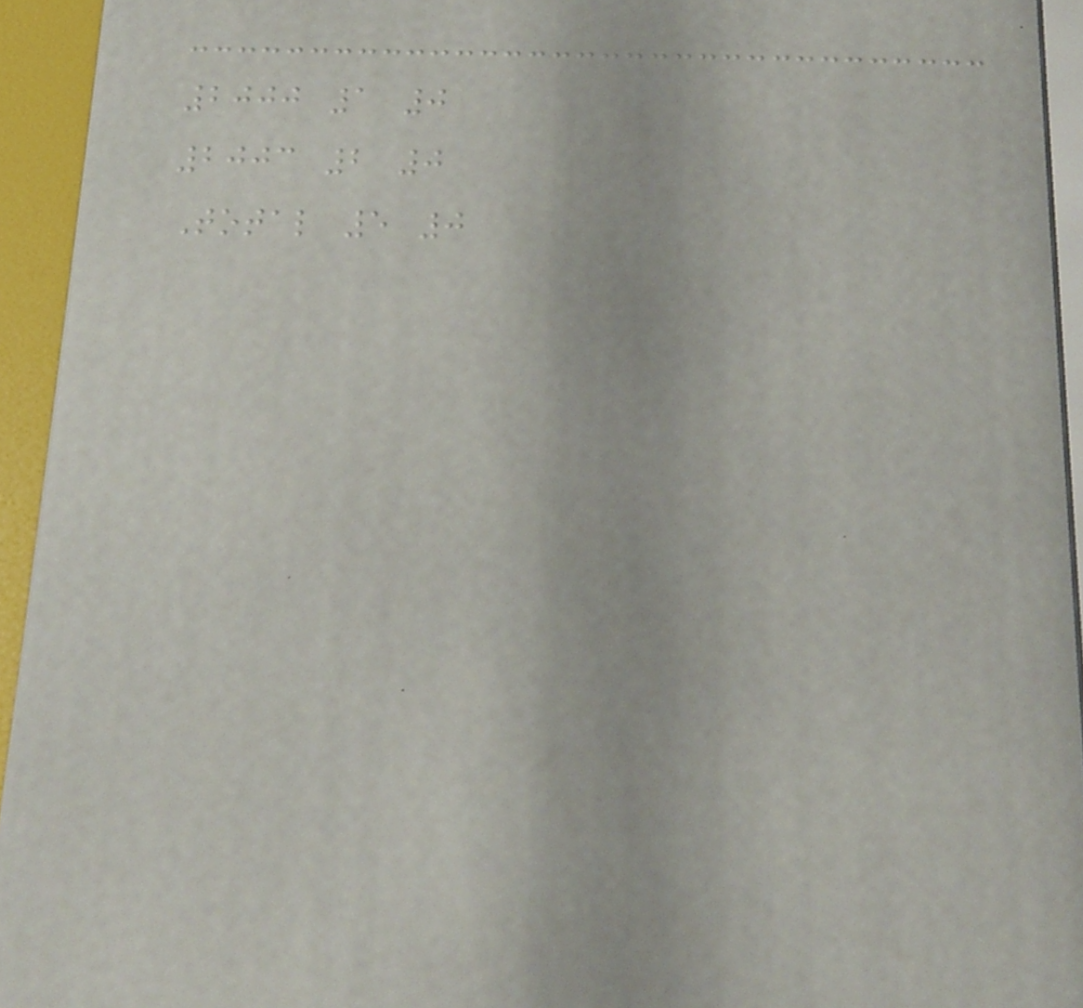2000 1 0
2003 2 0
Total 5 0
